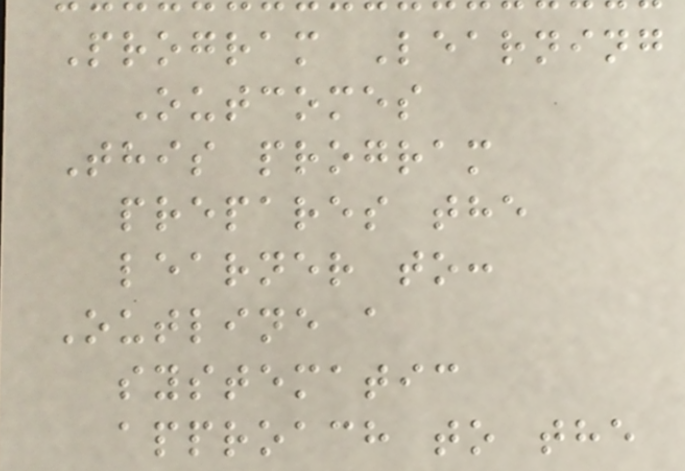Program Learning
Outcomes
This program
prepares the
learner to:
Outline a
systematic
approach to the
